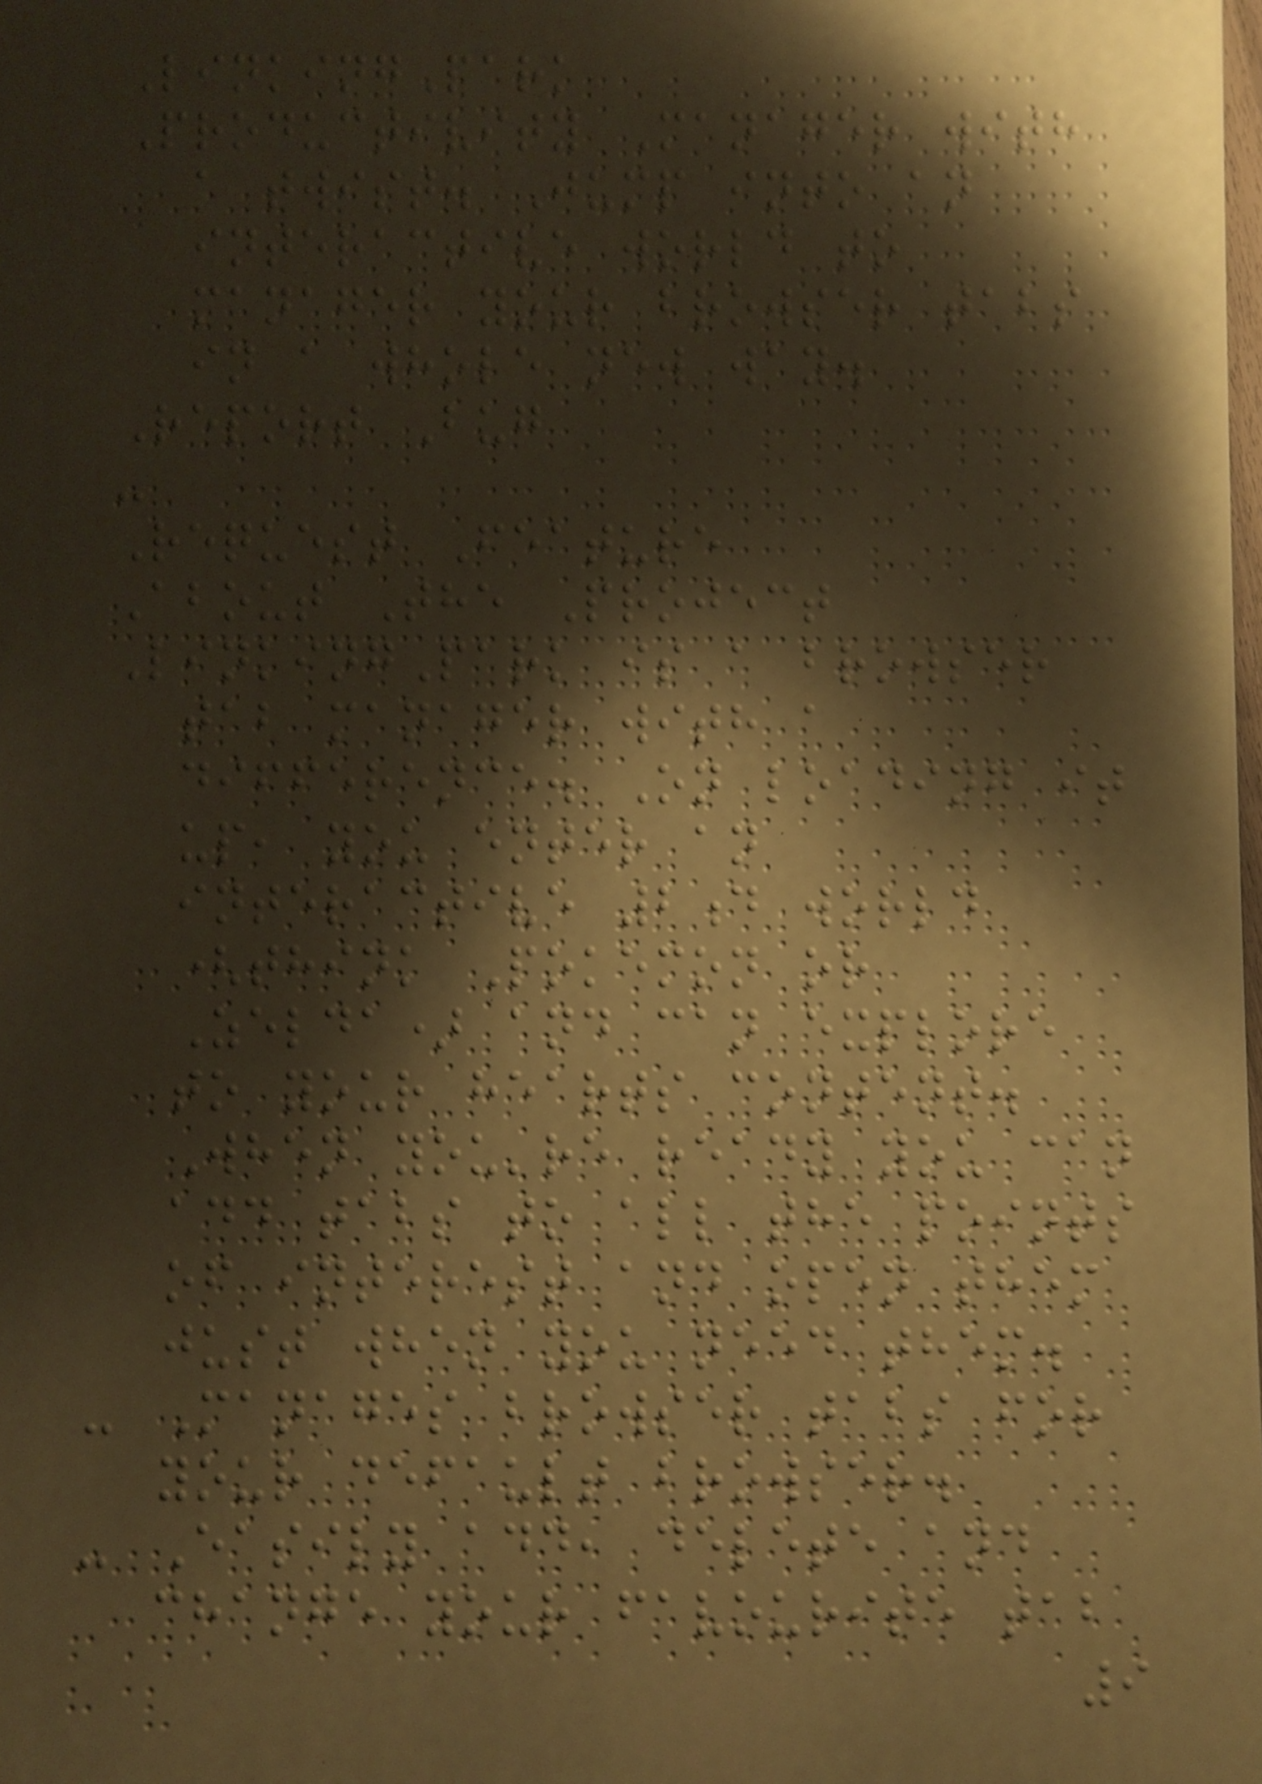LinkingPark
Productivity Manager with
a twist. Jump into an
interactive world to
manager your browser tabs
in a whole new way.
Report Bug
-
Request Feature
About The Project
LinkingPark is a browser
tab manager with a
difference. On loading it
up, you enter an
interactive 2d world
(think Pokemon or
Zelda) and can explore
to your hearts content.
When you're ready you can
add tabs to all the points
of interest and open them
just when you need them.
- Manages browser tabs for
your default browser.
- Easily add, delete and
change your favourite tab
9
